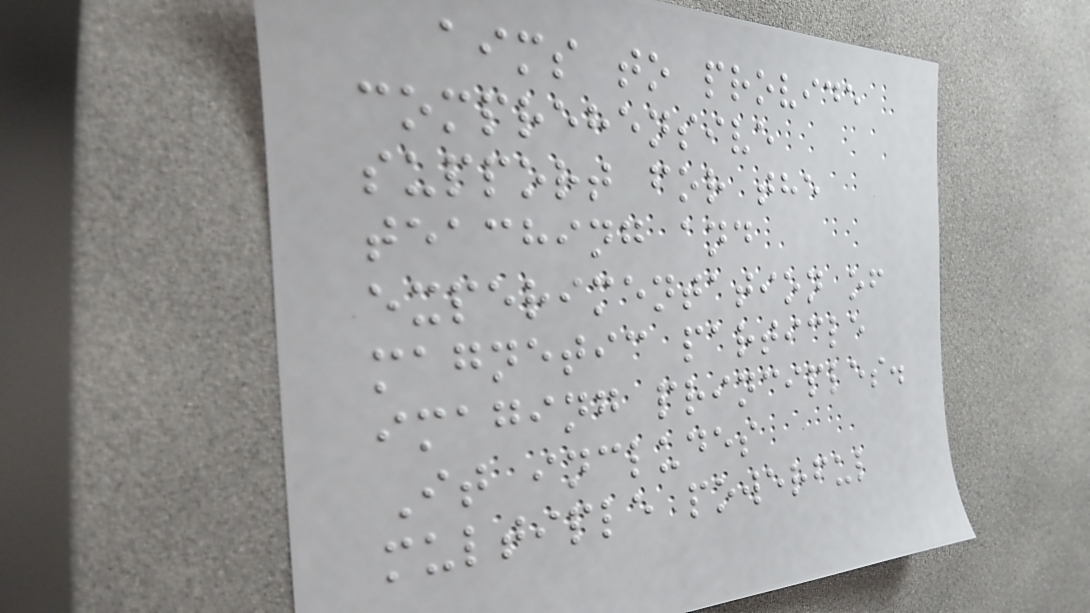aims to provide
comprehensive
support for the
teaching and
experimentation of
magnetic particle
imaging principles.
It includes
multiple powerful
